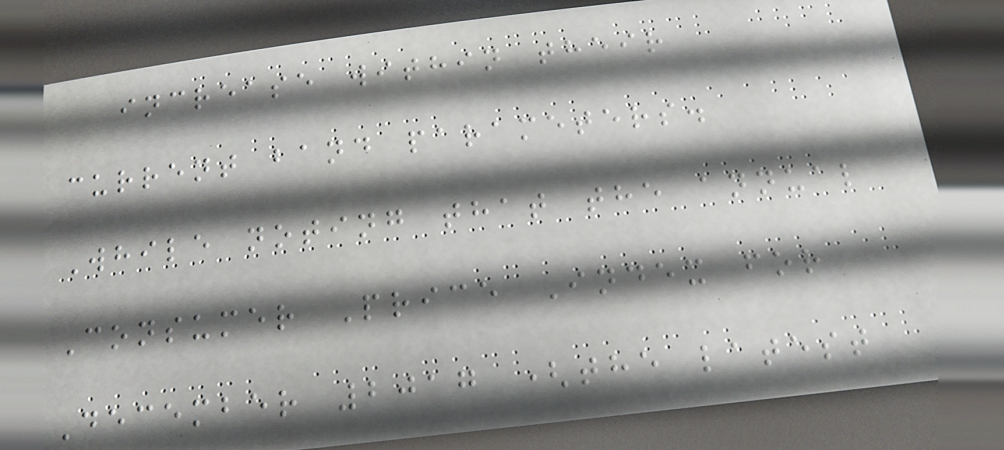increase within their
current band parameters.
While noting that the annual
Consumer Price Index for
December 2017 (the latest
